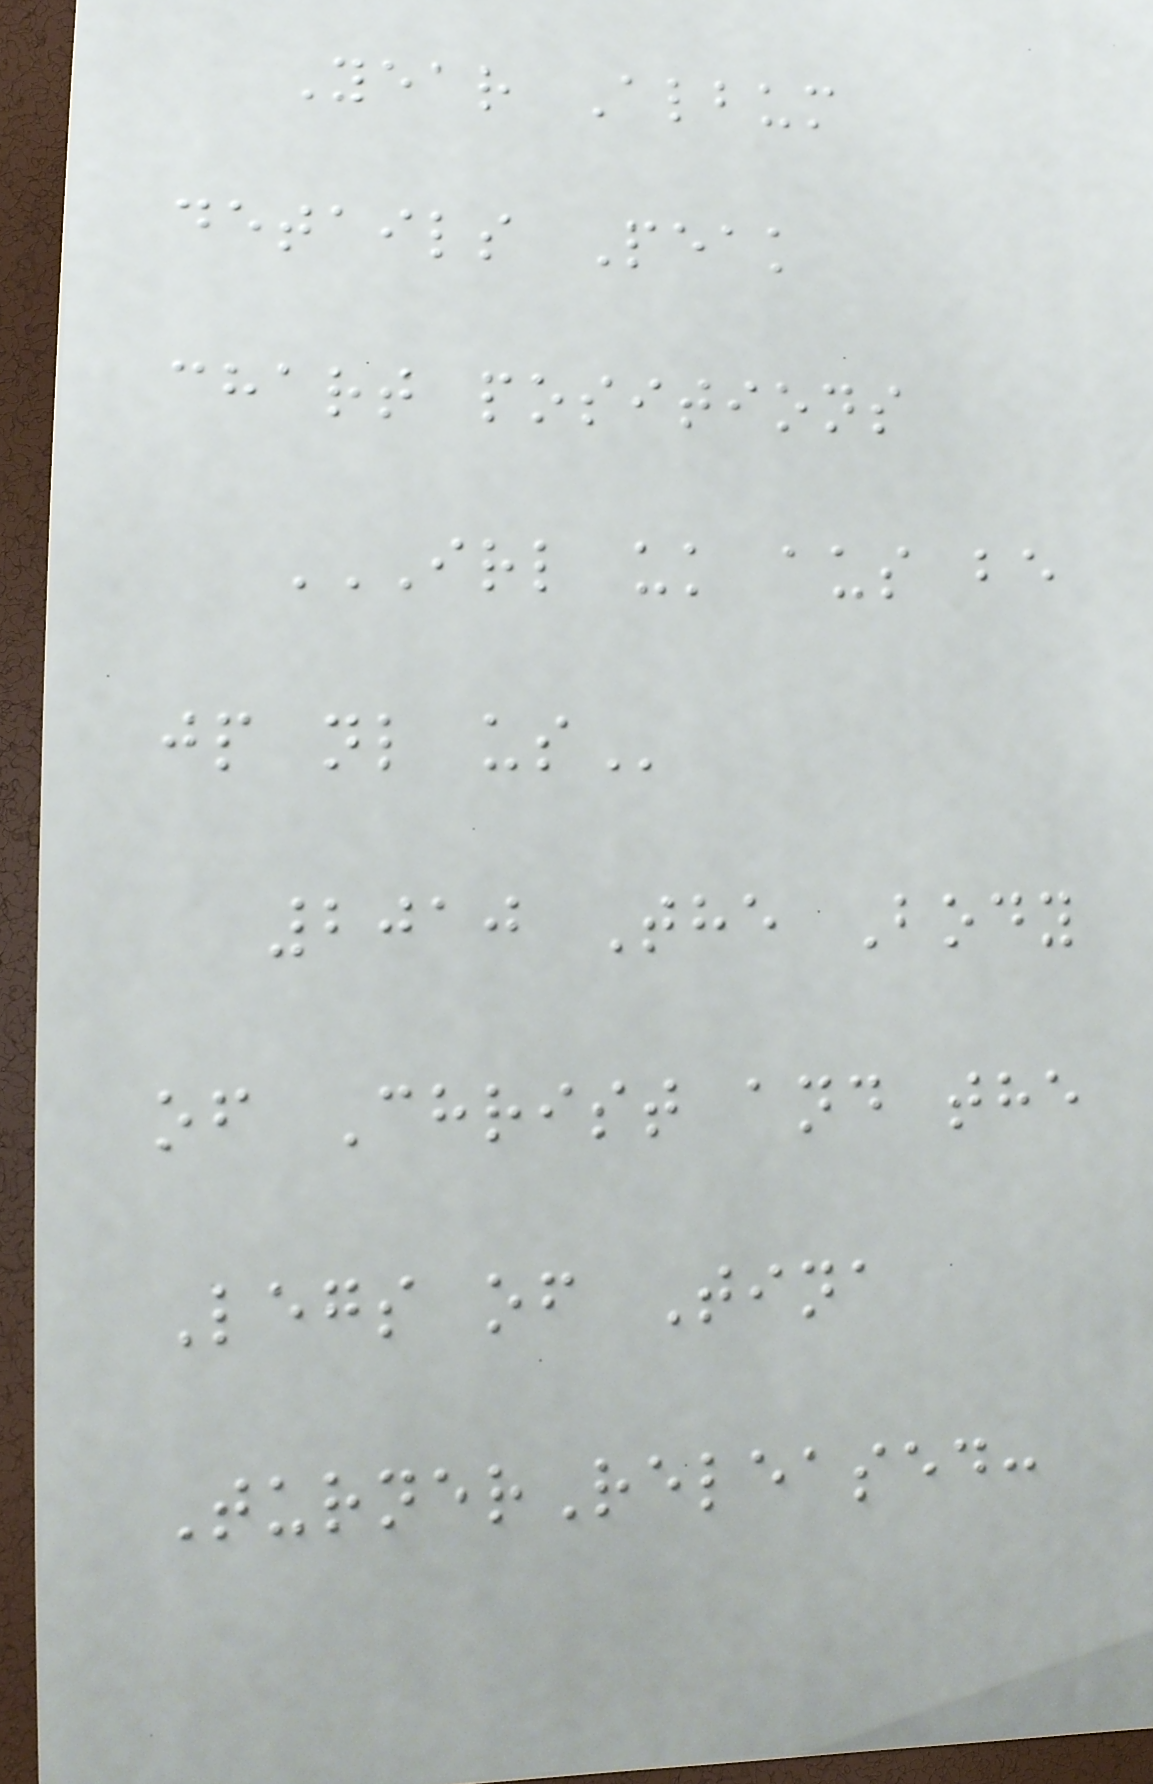Year Album
details Peak
chart positions
IRL UK AUS BE
JP NL US
2010 The Body
of Christ and the
Legs of Tina
TurnerReleased:
